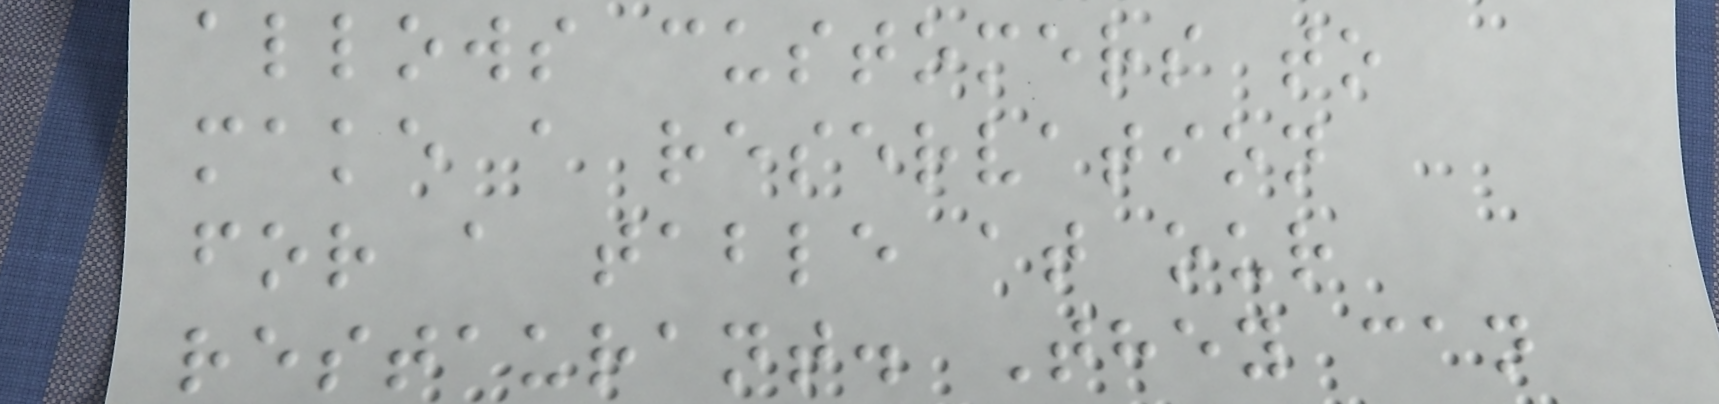allows customers to
make a reservation
for a table at our
restaurant. They can
